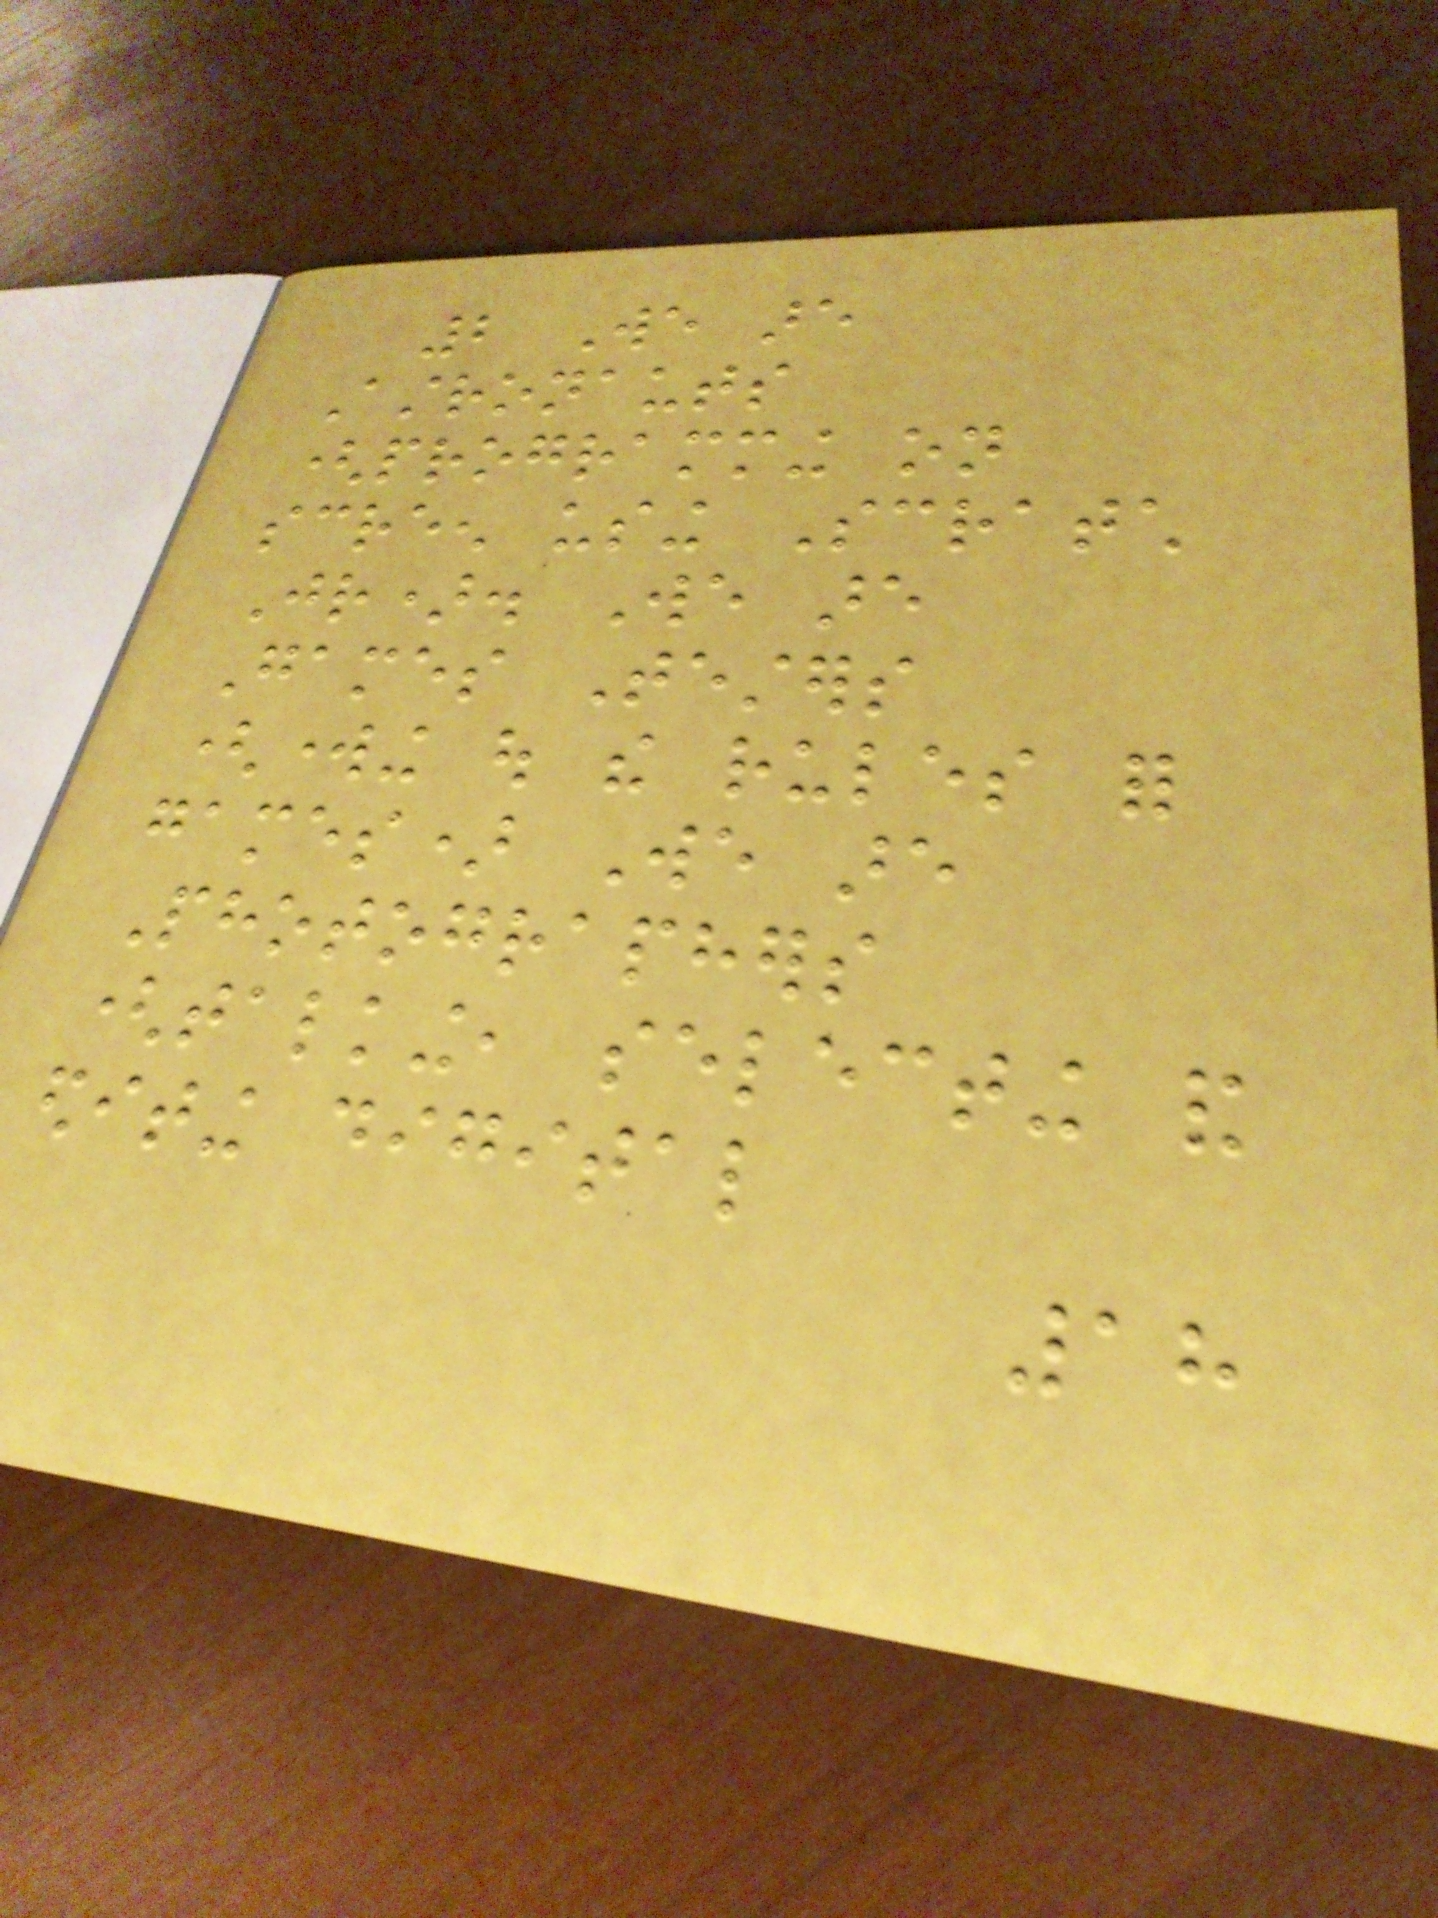2 We are
Astronauts
(programming on
screen using Scratch
Jr). We are
Games Testers
(working out the rules for
games) We are
Photographers
(talking, selecting and
editing digital
18
